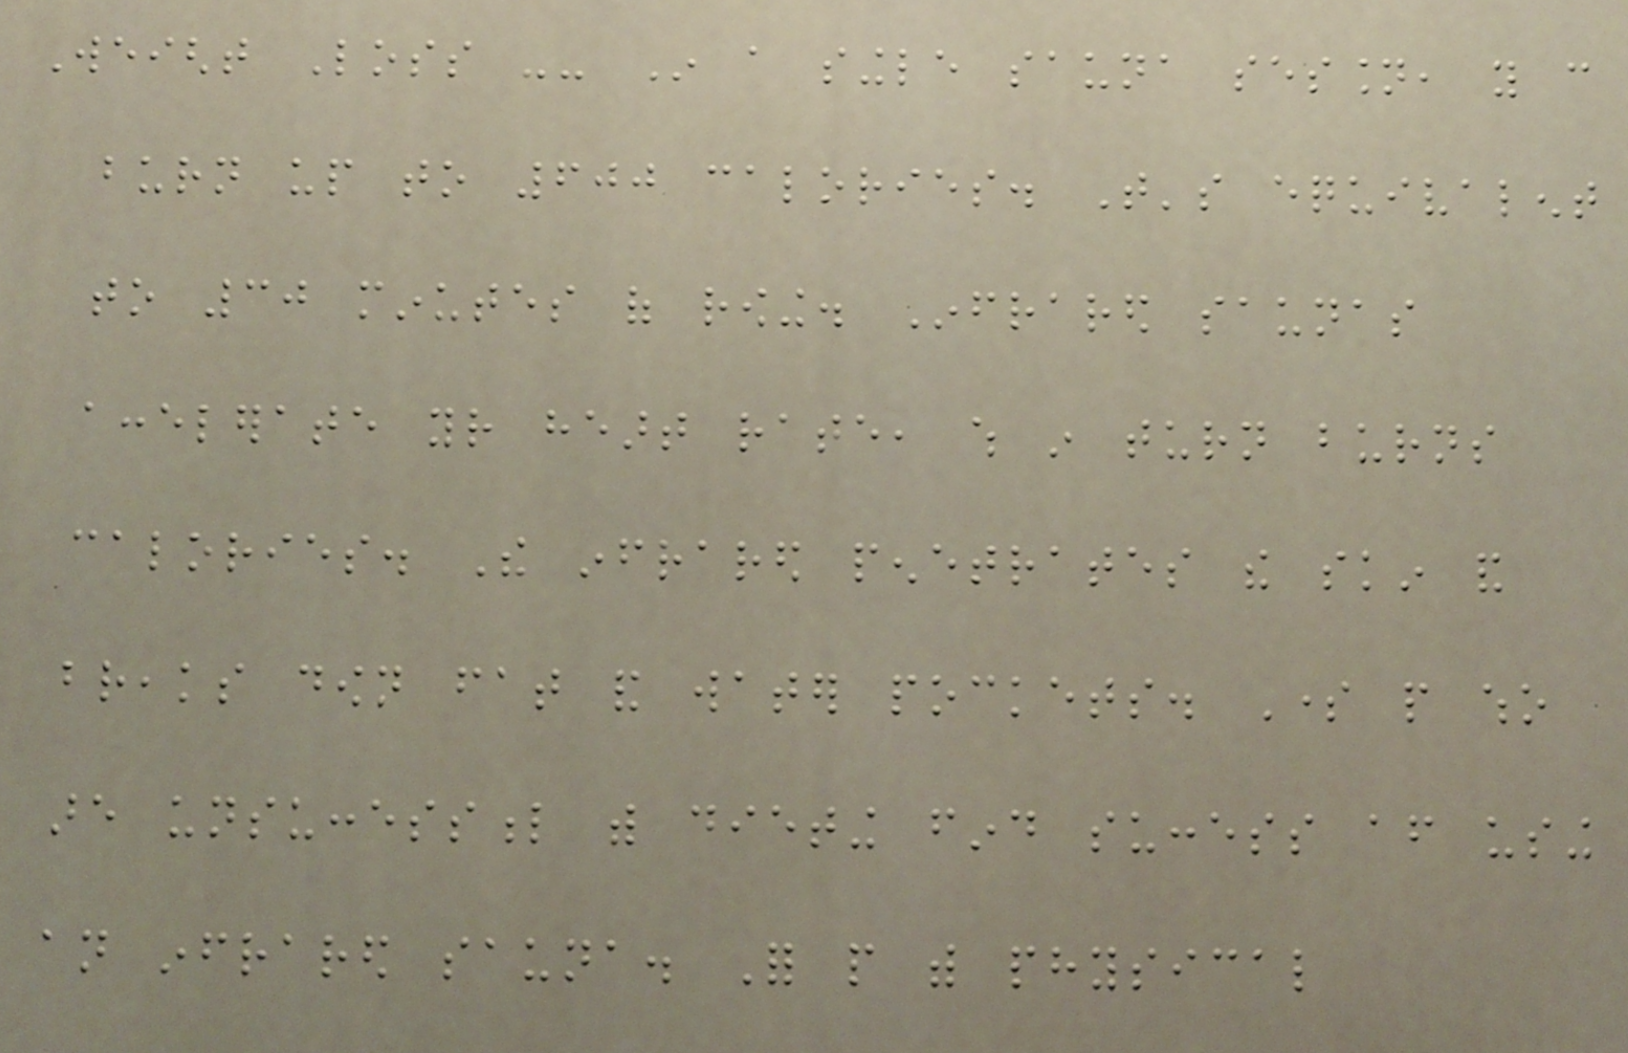Weight Loss -- In a single sauna session, you can
burn up to 600 calories. That's equivalent
to 30 minutes of rowing. Infrared saunas
accelerate your heart rate, which in turn burns
calories. The infrared penetrates the skin and
breaks down fat and water pockets. Some people who
are unsuccessful with dieting find success after using
an infrared sauna. For people with physical
